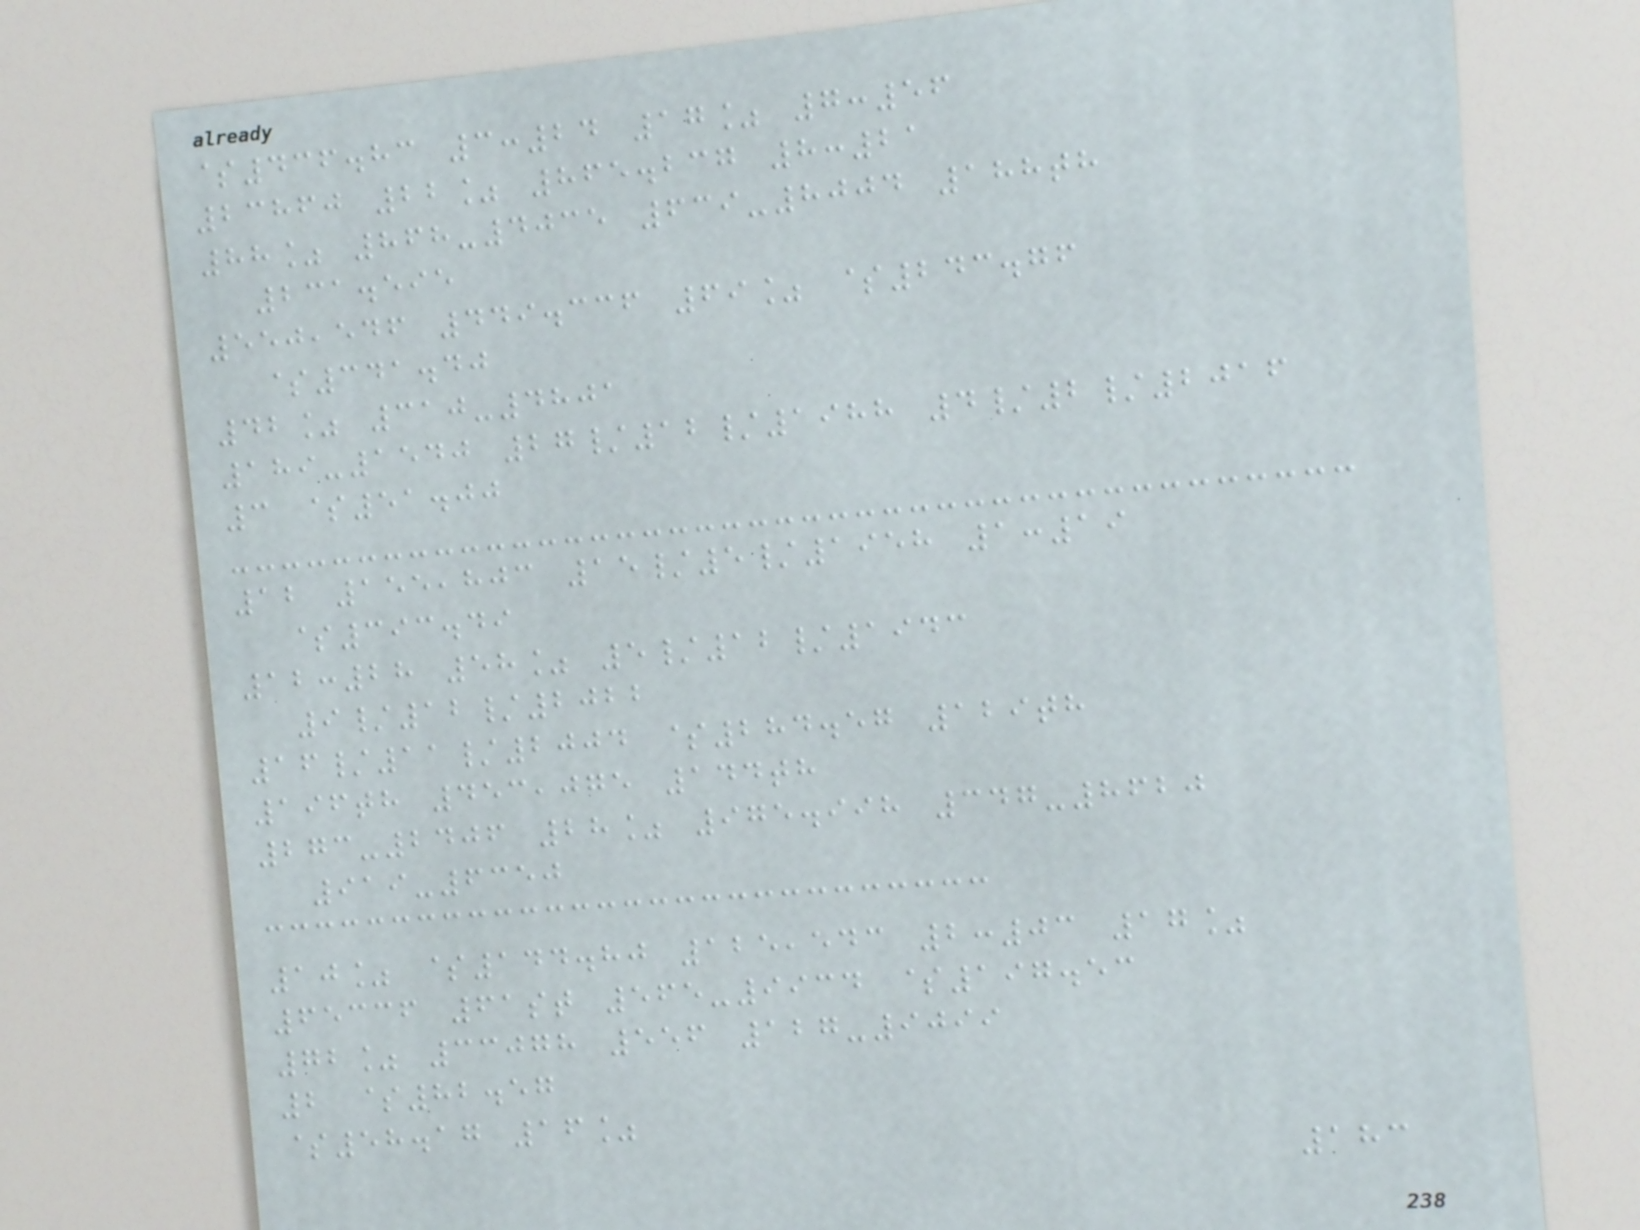$436.83 3:24 17% 7:56
23860 22% 865.237 8:21
88% 868-4035 639-8004 188th
231.595
550,546 449.336 69% $243.76
$341.40
42% 310-4801
189-1540 27/12/1988 4/2/2016
3 $51.00
12 155,803 15/5/1958 1:19
$393.49
12:28 58% 5/12/1943
9/12/2022
16/11/2004 $284.57 129th
196th 453,075 144th
273-2406 28% 975.998 347-8620
919-6350
10% $144.80 125,543 2:03 17%
65336 61st 565-9934 $197.53
72% 33078 556 127-9099
2 $82.57
$58.17 16%
183
